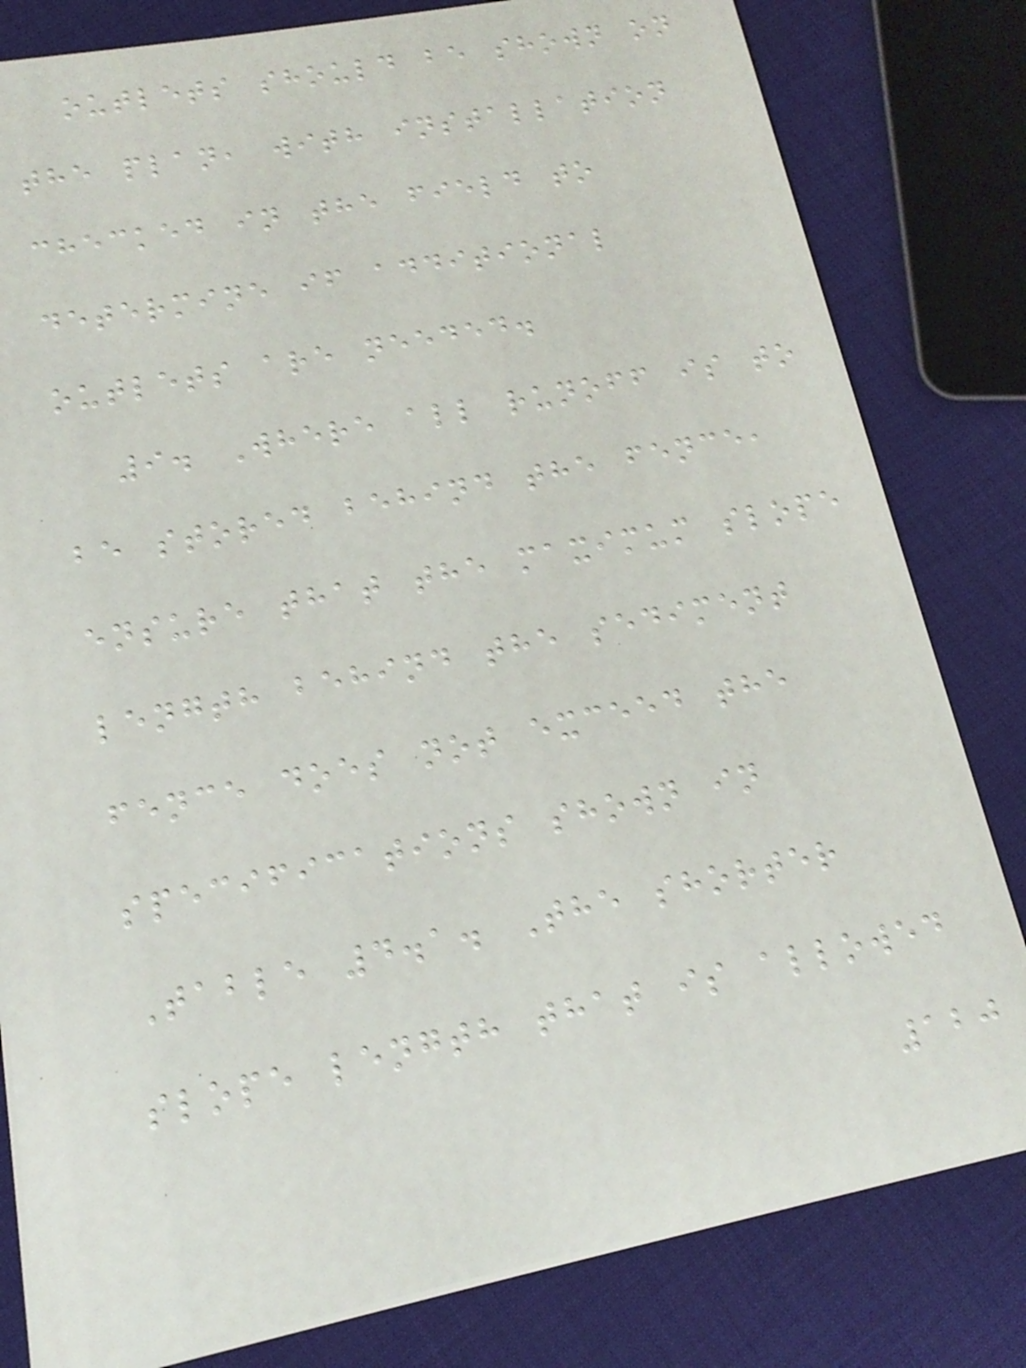outlets should be shown on
the plan, with installation
checked in the field to
determine if additional
outlets are needed.
9. Where all runoff is to
be stored behind the fence,
ensure that the maximum slope
length behind the sediment
fence does not exceed the
specifications shown in
Table 4.1. The shorter
slope length that is allowed
120
